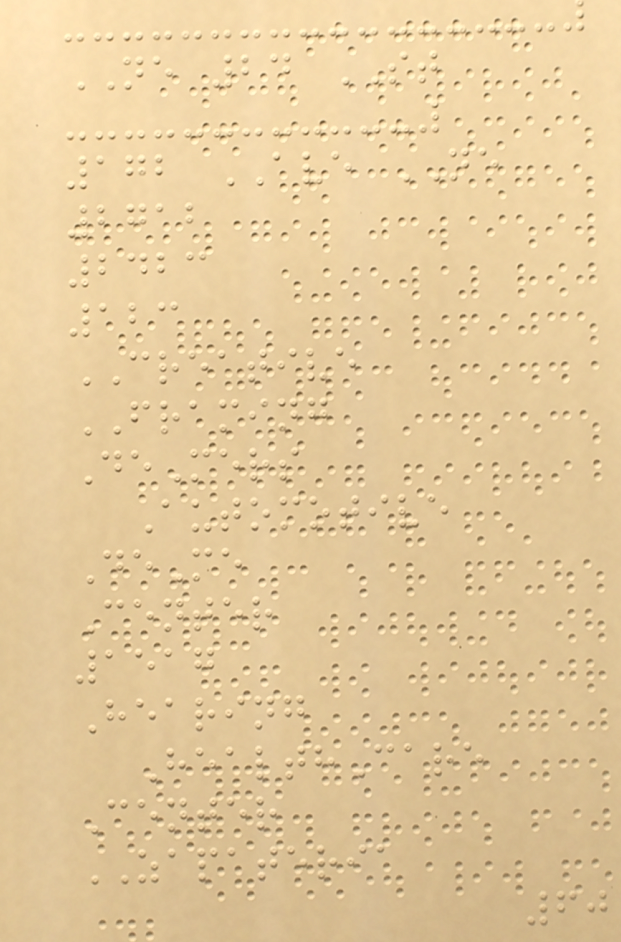NE 24 ST
172 AVE NE
2712
2423
123
CREATIVE
FRAMING
DeMers
Automotive
DeMe
Center
1517
Hearing
HealthCare
Center
ZAPATERIA
60
